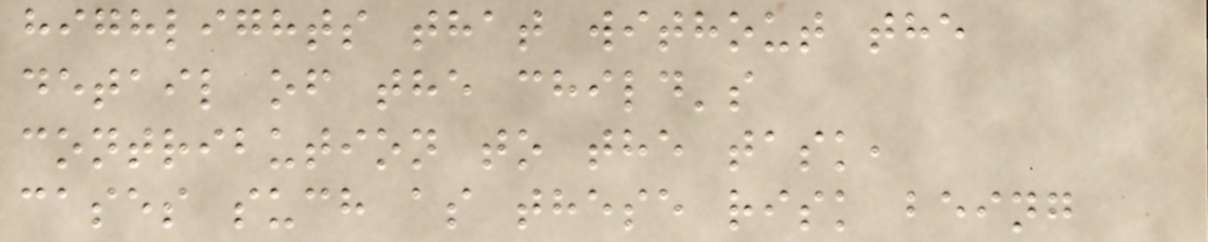highlights that without the
detail of the child's
contribution to the task,
cases such as these risk being
